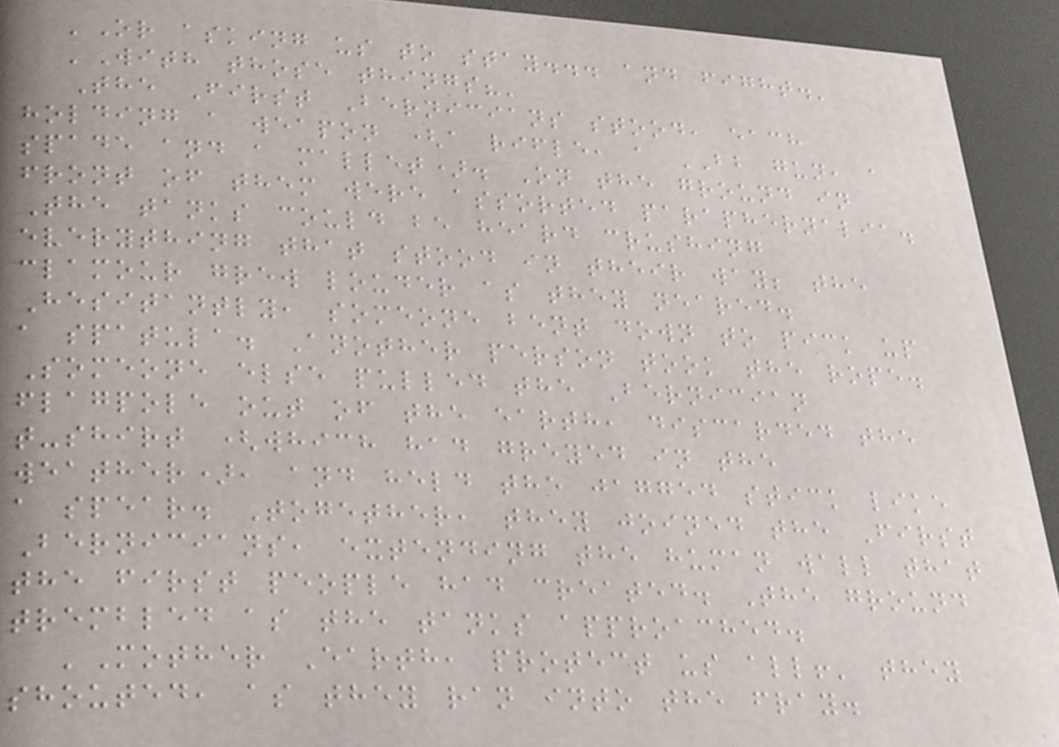'Or asking us to stay... and fight.'
'With those things?'
The First Bernicians stood, each
holding a weapon (a rifle, a BB gun, a
spade and a mallet). On the ground in
front of them were assorted paraphernalia.
The tanks could be heard crushing
everything that stood in their way; the
clamour grew louder as they neared.
Hesitantly, someone bent down to pick up
a spatula. Another person took the rope.
Someone else pulled the Bernician
flagpole out of the earth, discarded the
t-shirt (which had greyed in the
weather), and held the jagged stick like
a spear. Together, they joined the First
Bernicians, extending the human wall that
the first people had created. The ground
trembled as the tanks approached.
'Mother Earth, protect us all!' they
shouted, as they ran into the fray.
